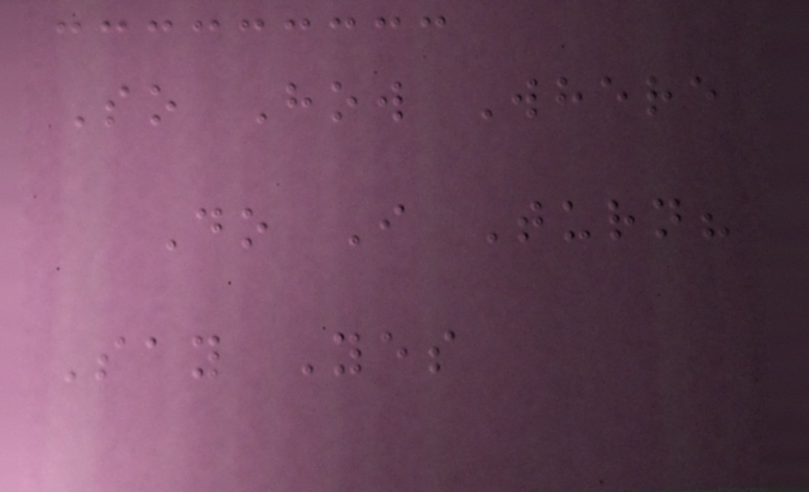So How Where
Do I Turn?
Say Yes
